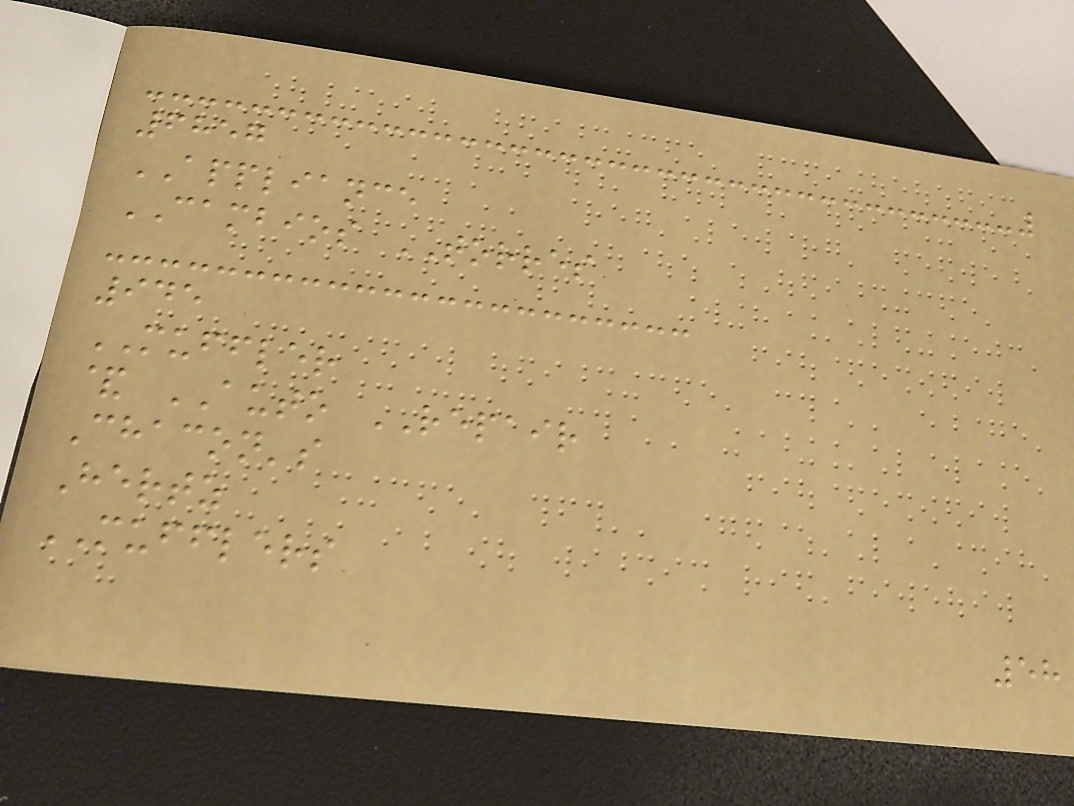6857
APPLIANCE
CAMBIOS TORRES
945
MUFFLER
& AUTO REPAIR
Chacon's
Hertz
MUFFLERS
58
